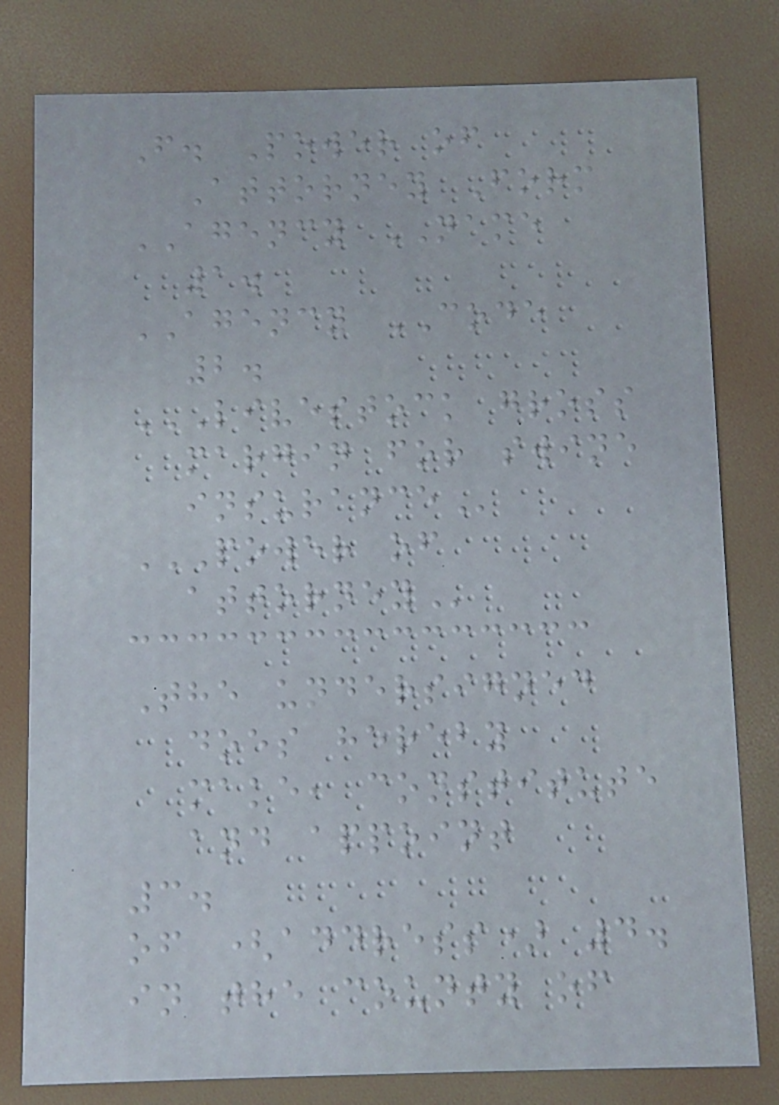F. Power of
Attorney Form
AGENCY NAME
1.
AGENCY CODE
2.
LIVESTOCK GROSS
MARGIN FOR SWINE
INSURANCE
POWER OF
ATTORNEY
The undersigned
does hereby
make, constitute
and appoint
3.
of (address) 4.
in the county of
